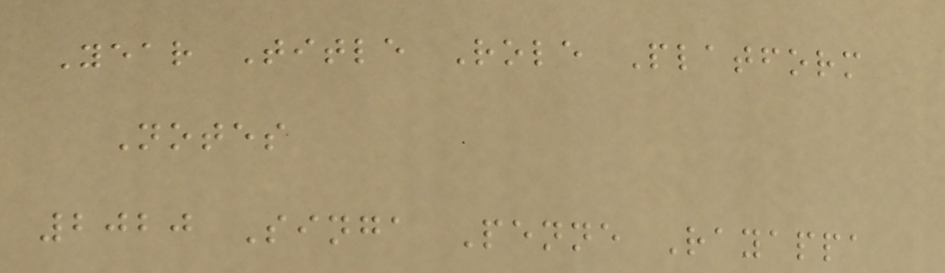Year Title Role Platform
Notes
2020 Singa Penne Rayappa
